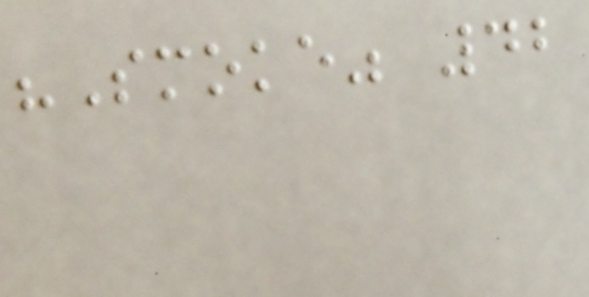"Smoke" 42
